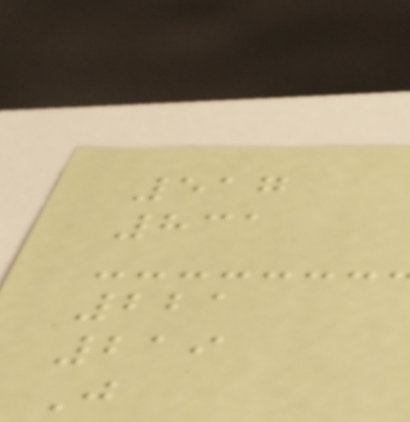517
831
221
219
J
